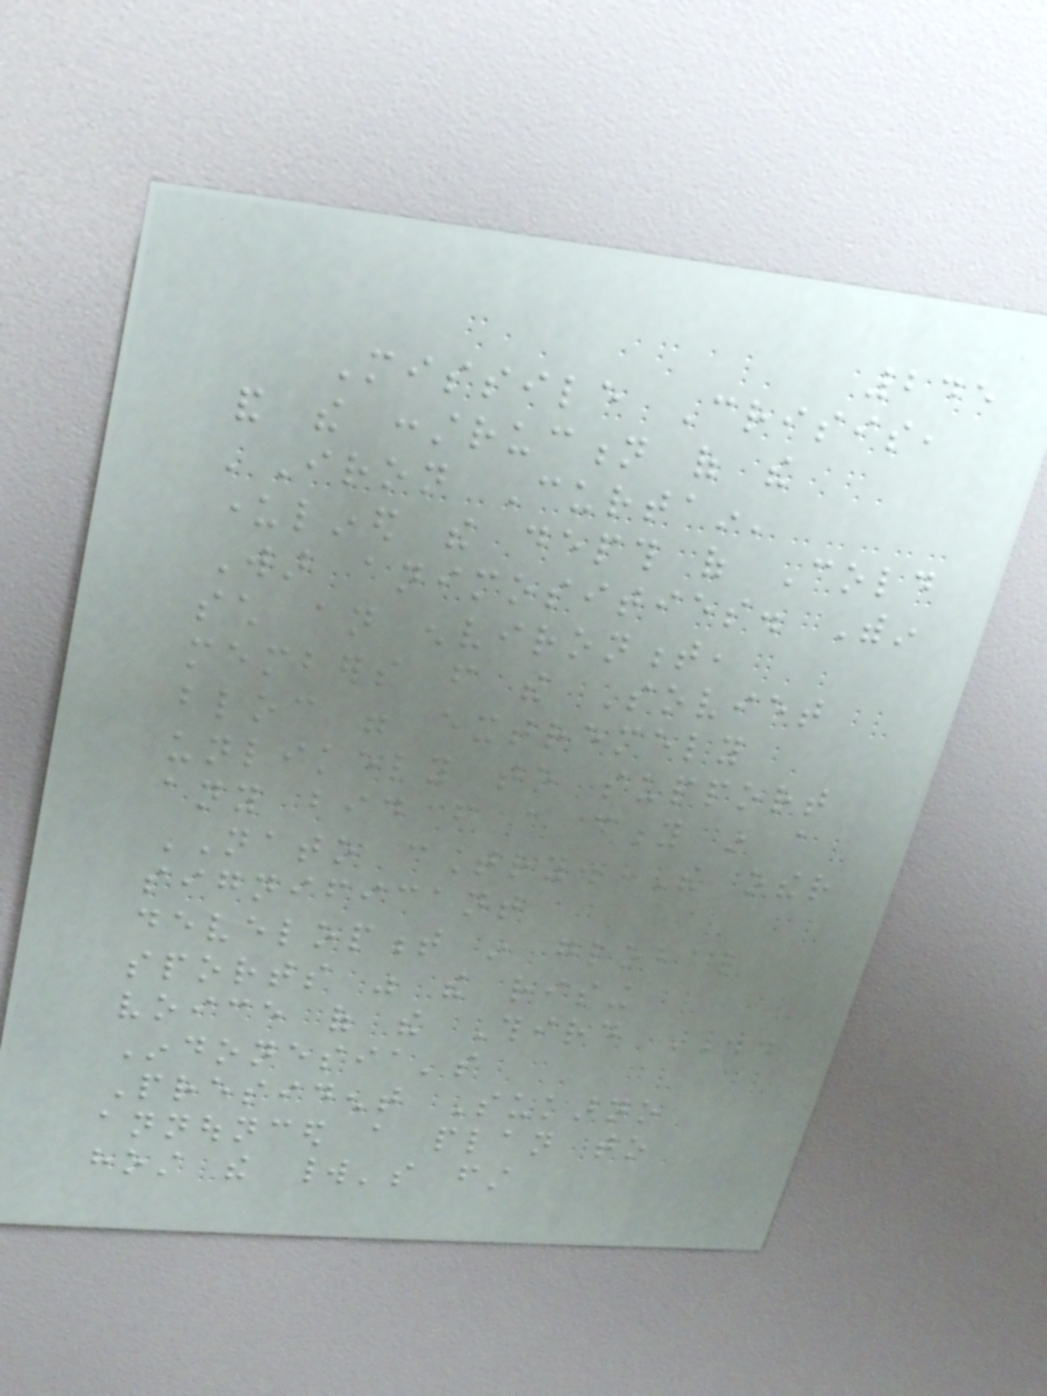245
Missile Crisis,
and the construction of the
'Iron Curtain'
underlined the depth of Cold
War animosities. Within
such an environment,
members from the Soviet
bloc were extremely
unlikely to support
any bid from a city in a
NATO country. The other
significant
development in global
sports was the rising
voice of the Third World.
Indonesia's
President Sukarno
announced a plan to
host the world's first
